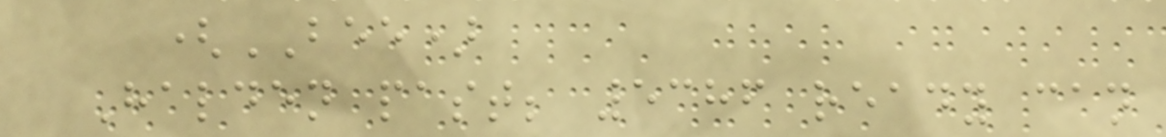(BEE)
Halden past; 5386 ready can
